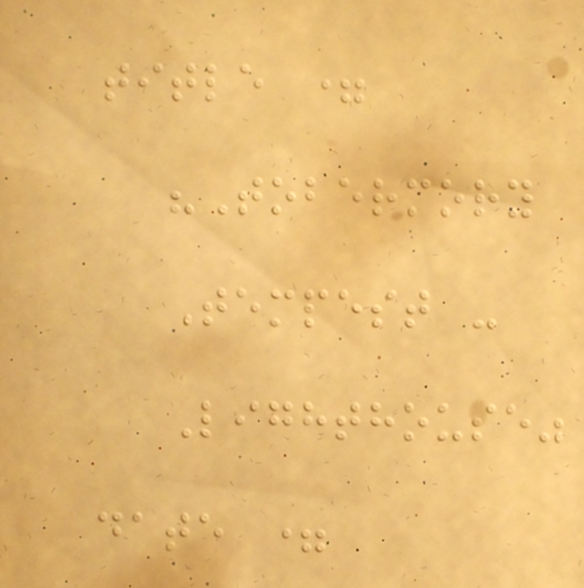title =
"Tobermory
Tempest -
Lighthouse"
date =
